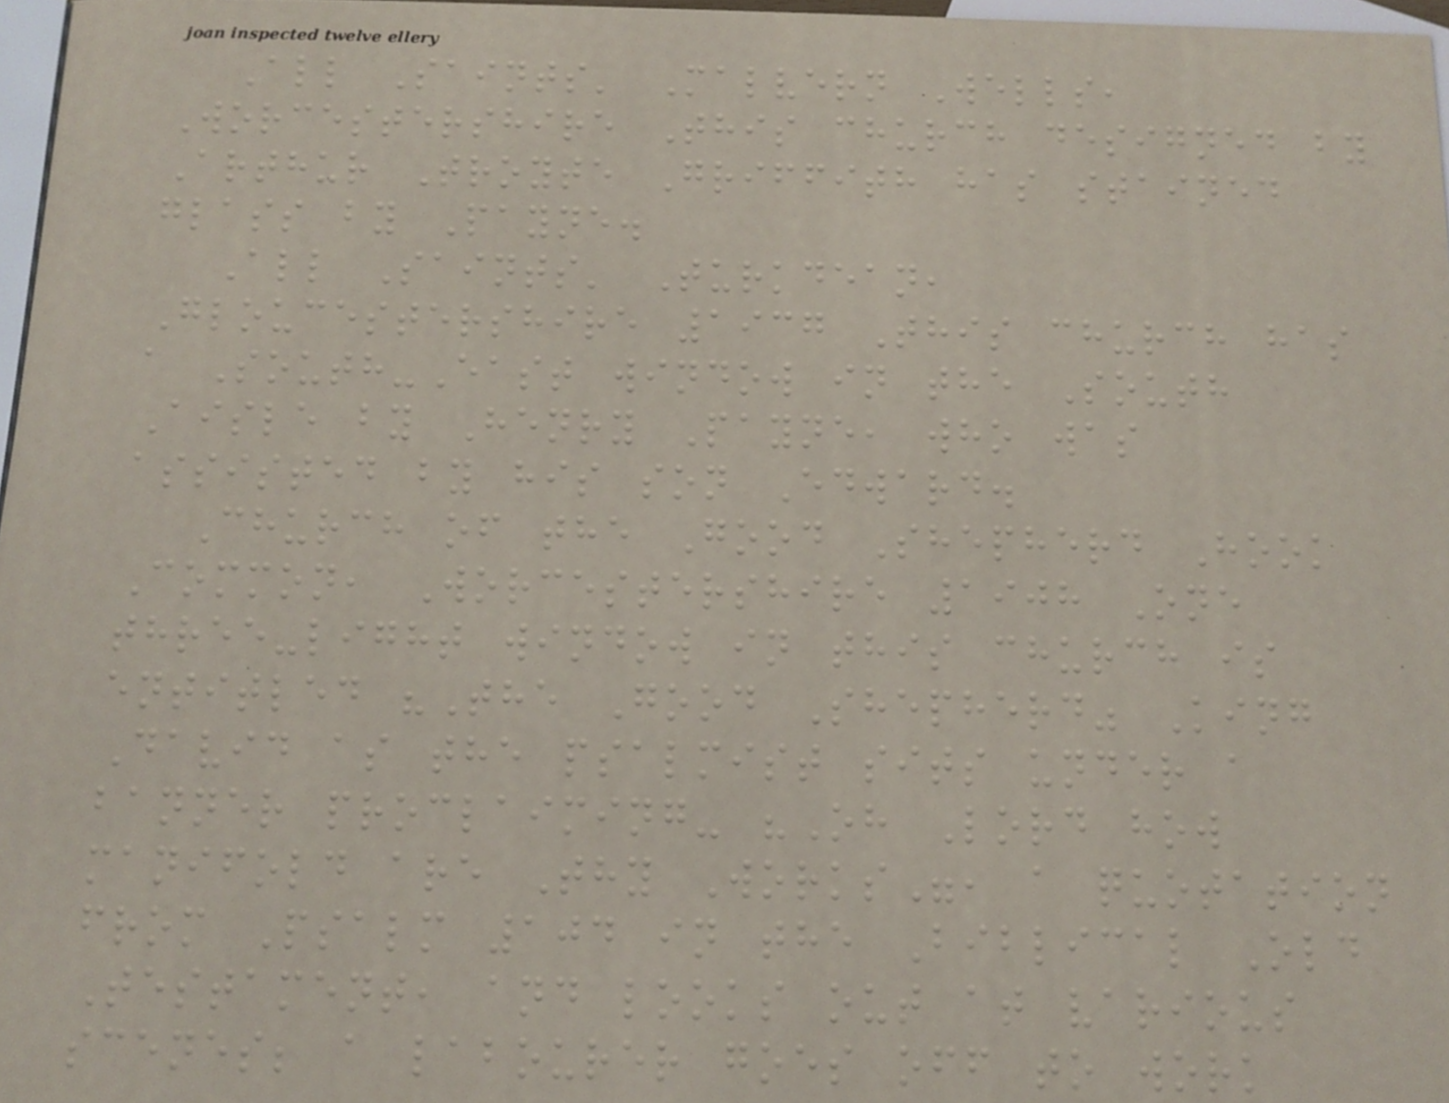All Saints' Malvern Wells,
Worcestershire This church designed by
Arthur Troyte Griffith has stained
glass by Payne.
All Saints' Turkdean,
Gloucestershire 1937 This church has
a South-East window in the South
Aisle by Henry Payne, who was
assisted by his son Edward.
Church of the Good Shepherd Hook
Common, Worcestershire 1908 One
three-light window in this church is
entitled "The Good Shepherd" King
David as the psalmist sits under a
banner proclaiming- "Oh Lord how
manifold are Thy Works", a quotation
from Psalm 104 in the Biblical Old
Testament, and looks out at various
scenes; a labourer goes off to work
